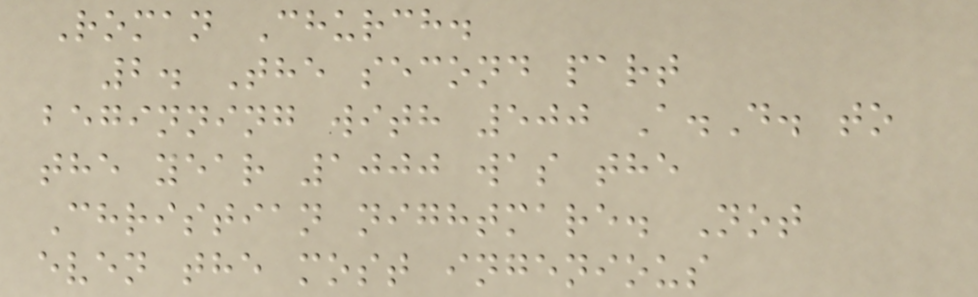Roman Church.
2. The second part
beginning with 500 A.D. to
the year 1000 was the
Christian nightmare. Not
even the most ingenious
